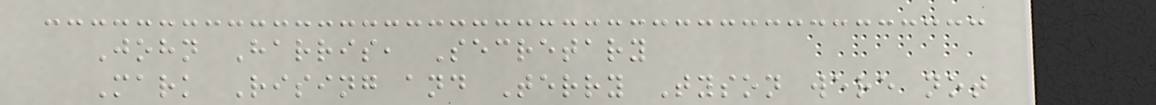John Harris, Secretary
Mark Rising and Terry Tyson were not
